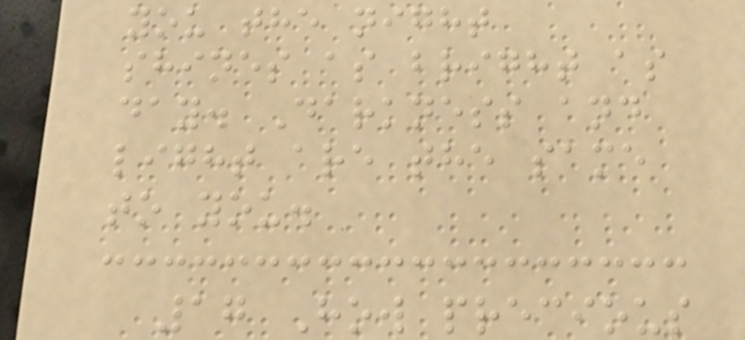you the night
shines as bright as
day. Darkness and
light are the same
to you.
17 How precious
